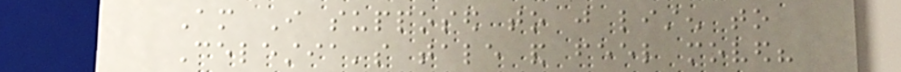Am I supposed to just listen to
Celestia's tale and feel moved?
